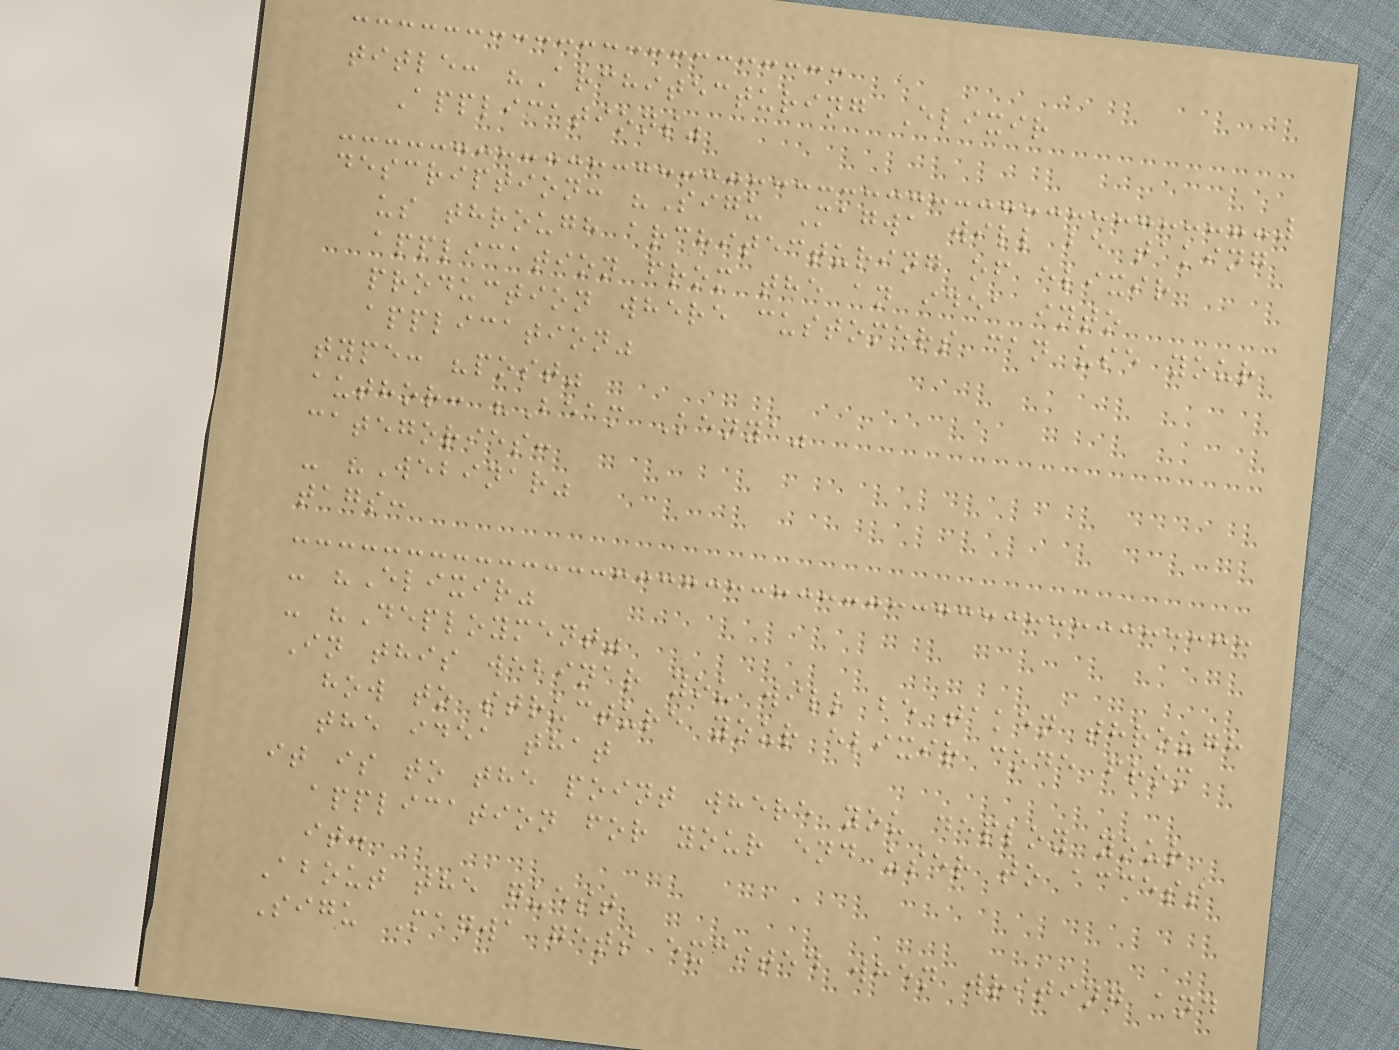title: "Architecturing Elixir
Applications"
description: "Sigu Magwa will be taking
us through architecturing of elixir
application from the an idea into
production where customers can use your
application"
type: "post"
author: "Beam Kenya"
categories:
- "Webinar"
tags:
- "Elixir"
- "Deployment"
In this webinar you will be taken through
how to structure your elixir code from
the idea that
it is to the point where you deploy your
application for your end user to access
it.
About the guest
Sigu Magwa gets excited when writing and
